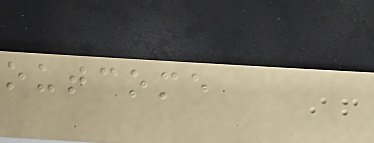outcome
